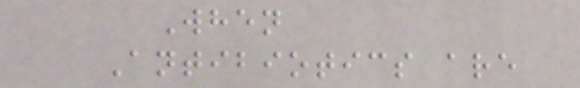When
Antibiotics are
